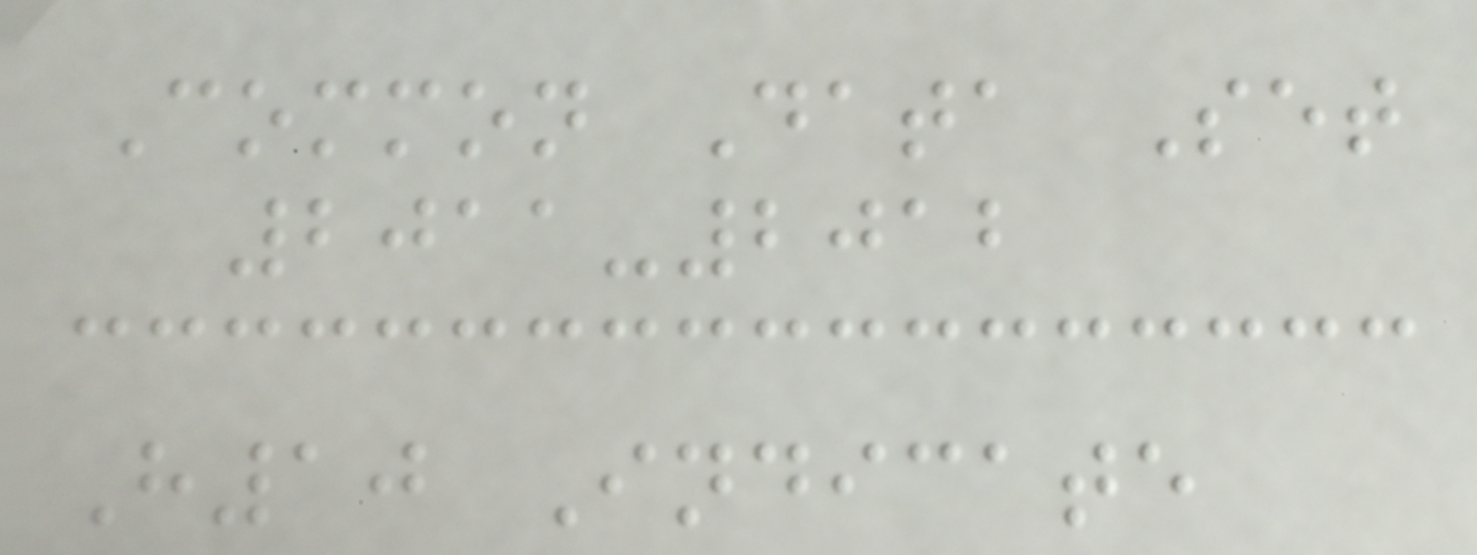Common Data Set
2011-2012
H10 Indicate
